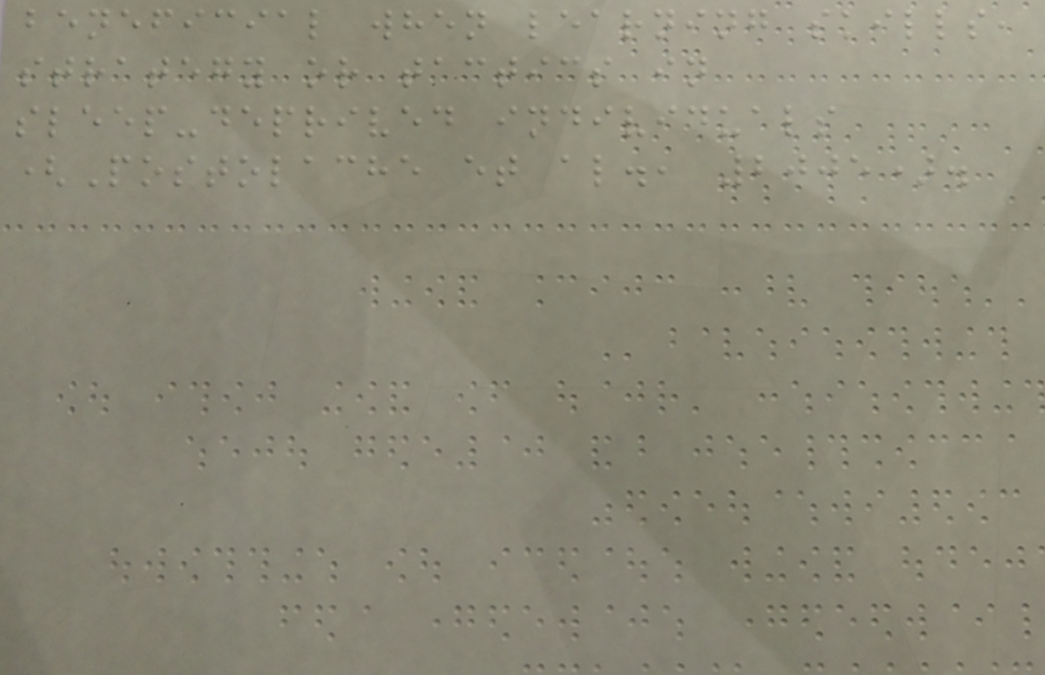beneficial when learning skills,
strategy or tactics in
sleep-deprived individuals
(Postolache et al., 2005).
